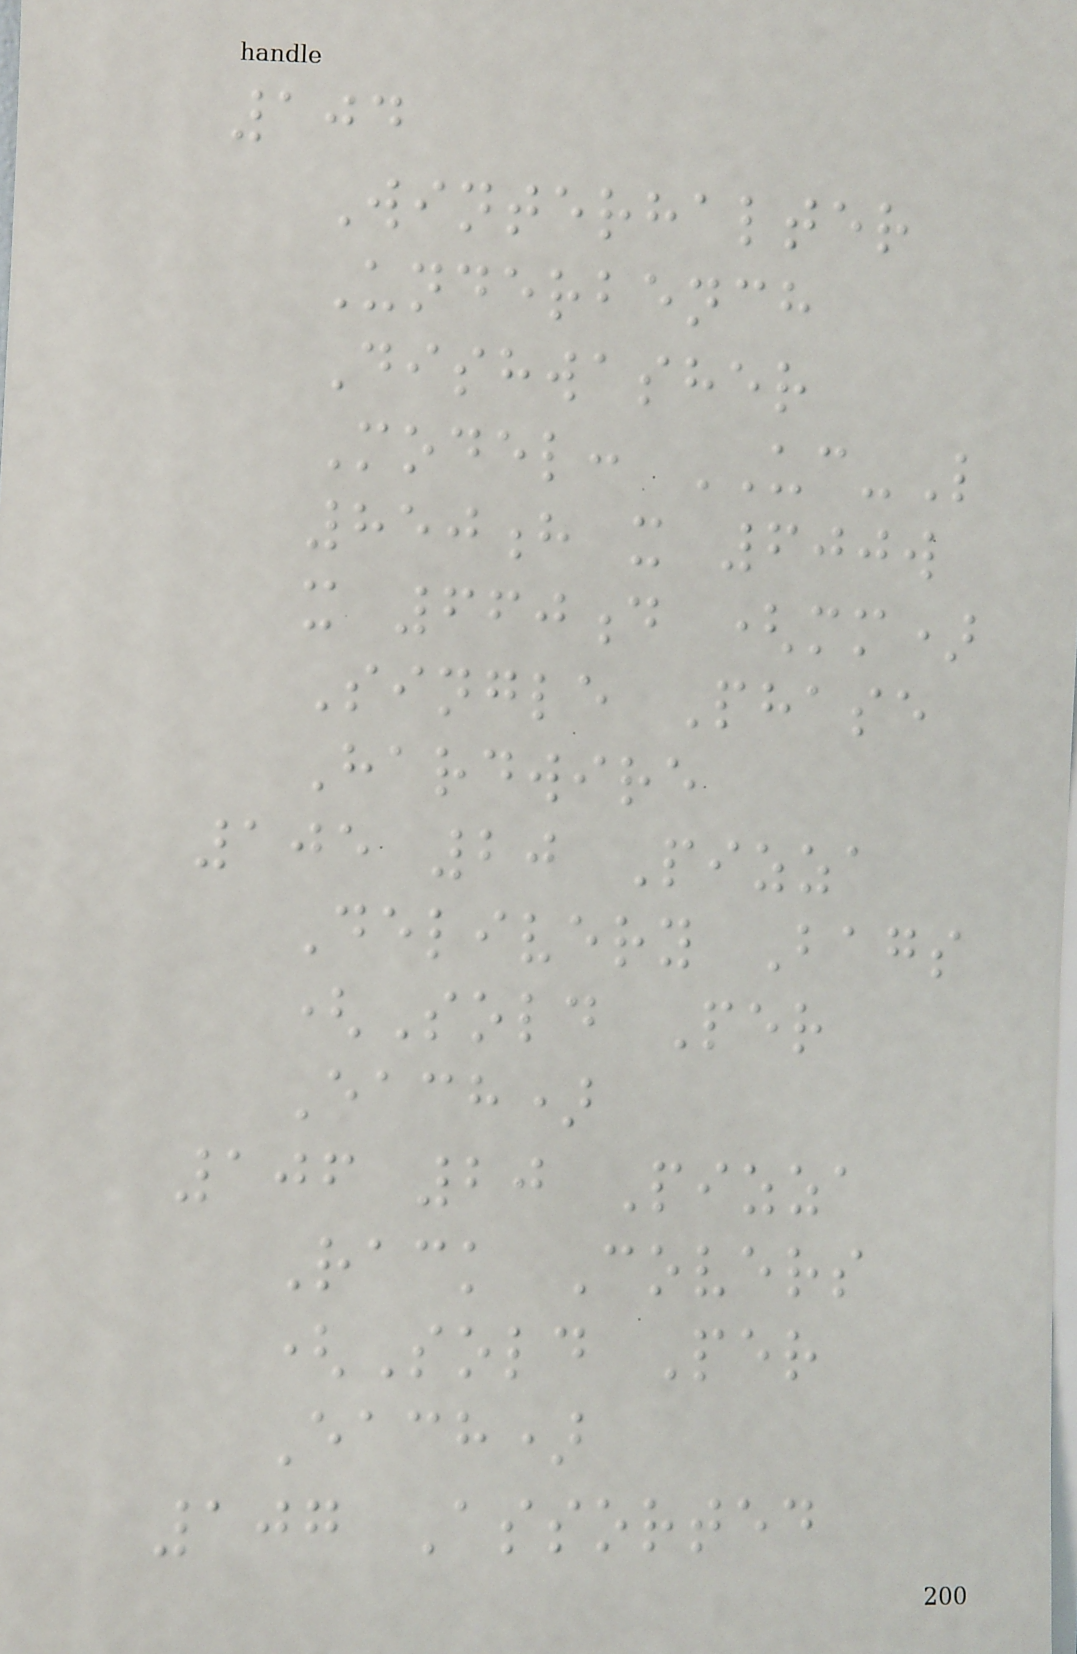104
Winterhalter
Underbench
Dishwasher
Model: UC-L
850h x 600w
x 660d (mm)
Single Phase
Hardwire
105 20 Pizza
Delivery Bags
(Sold Per
Each)
106 20 Pizza
Rack Covers
(Sold Per
Each)
107 Assorted
